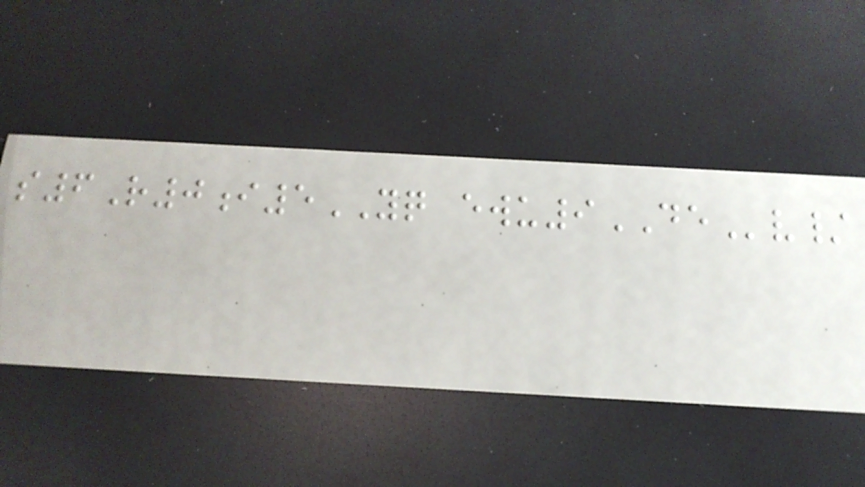s6R0i5YQ ewu9DEv/
